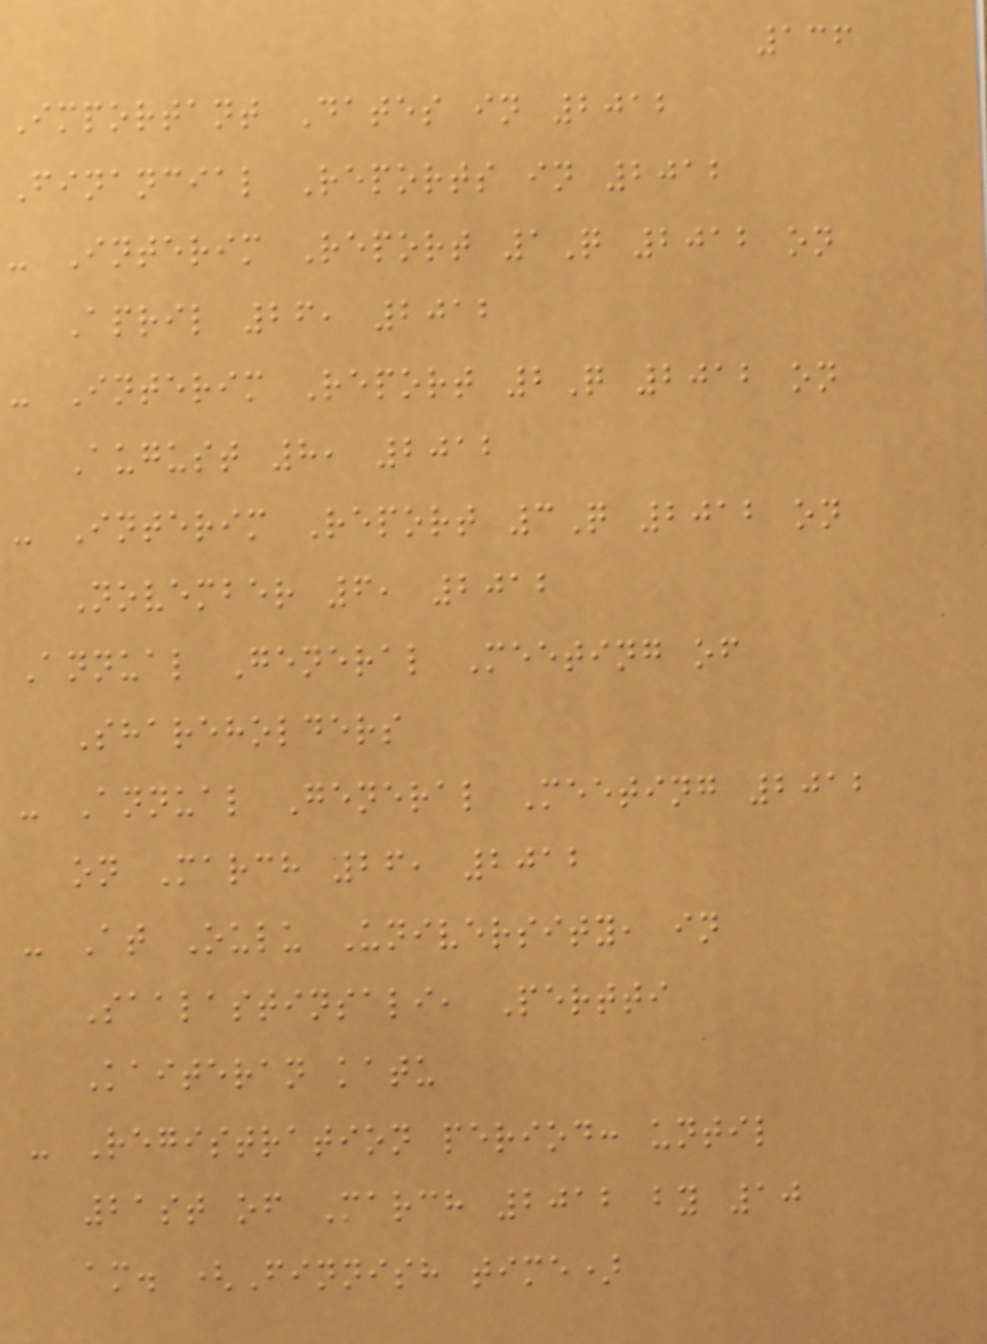136
Important Dates in 2012
Financial Reports in 2012
- Interim Report 1Q 2012 on
April 26, 2012
- Interim Report 2Q 2012 on
August 8, 2012
- Interim Report 3Q 2012 on
November 6, 2012
Annual General Meeting of
Shareholders
- Annual General Meeting 2012
on March 26, 2012
- At Oulu University, in
Saalastinsali, Pertti
Kaiteran katu
- Registration period: until
21st of March 2012 by 10
am. (Finnish time)
